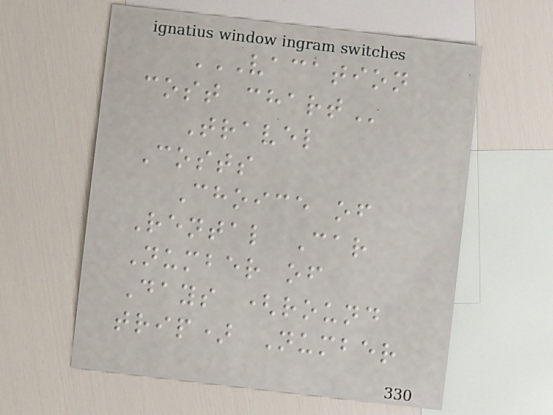VACATION
COST CHART
Travel
Costs
Choice of
Rental Car
Number of
Days (round
trip) Number
